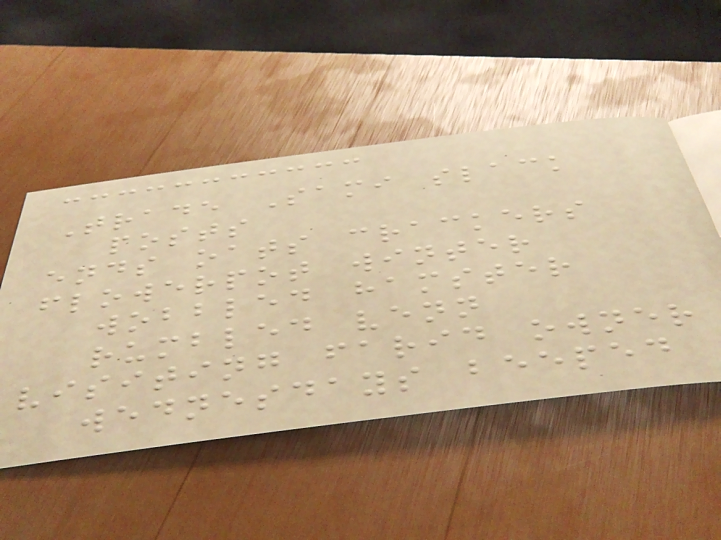Trade Sami slack
posts
ends oats crackers
flowerpot winter
wobbled hamster
rumbled venn
visiting farid owner
wednesdays beeped
